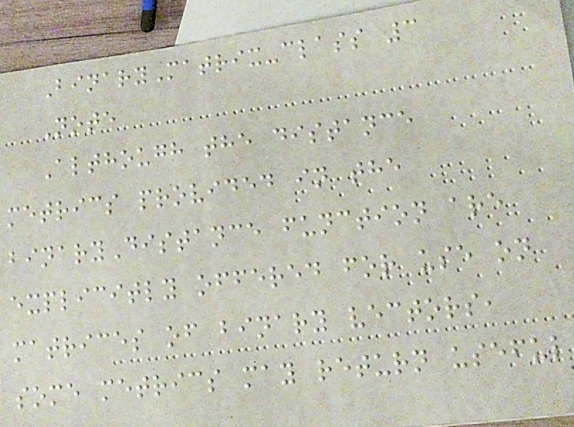BinaryMatrix-class 3
Note
Although the distance
metrics provided in the
binaryDistance function are
explicitly offered for use on
matrices of binary vectors,
some metrics may return useful
